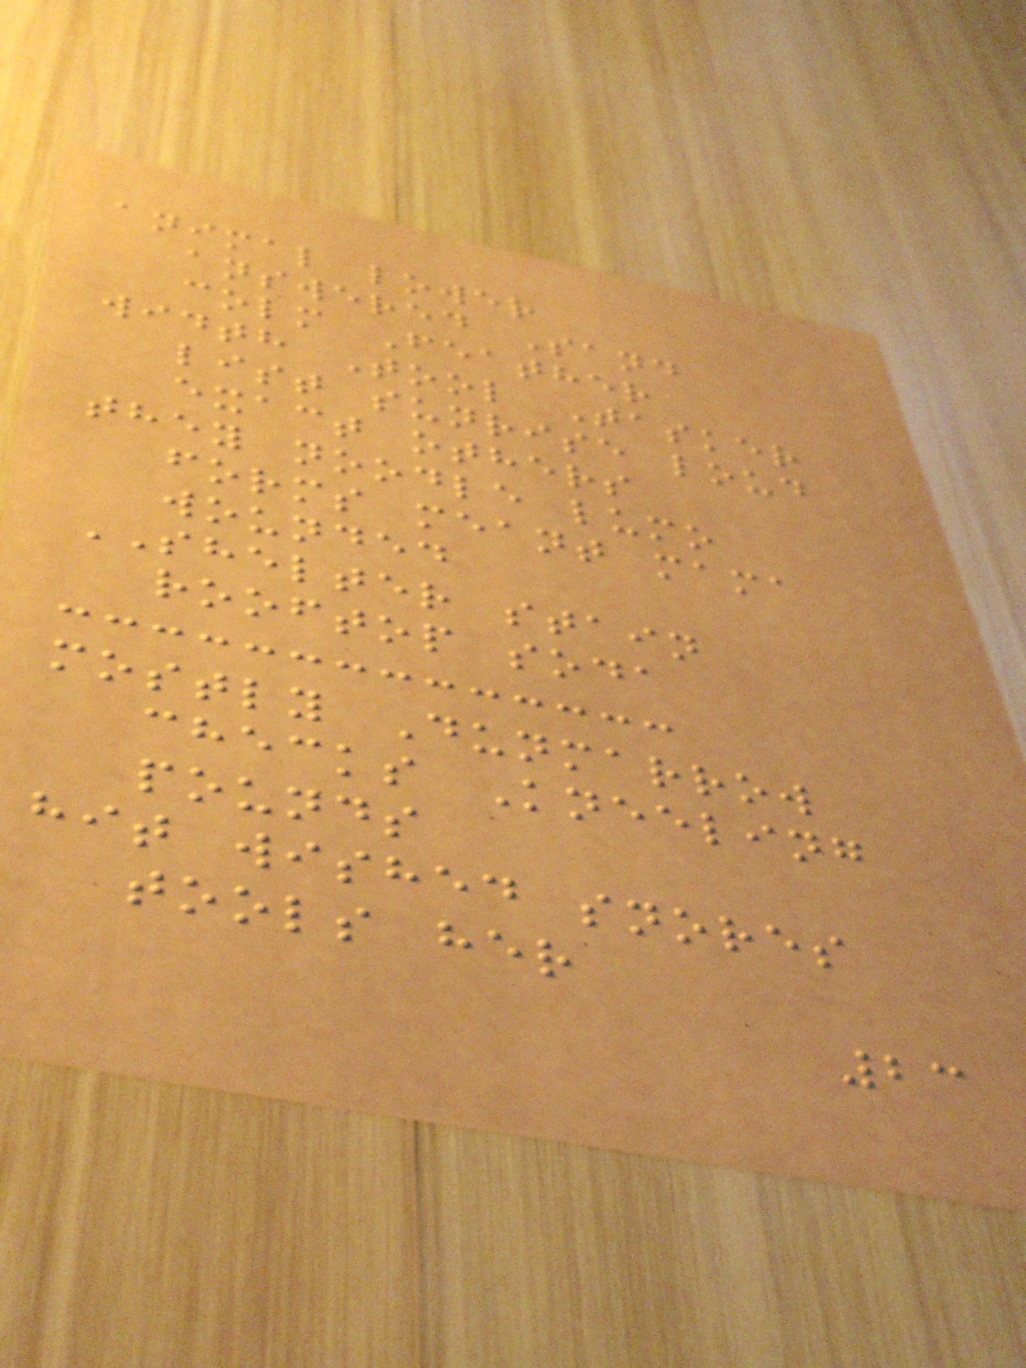animal lower
answered Sand
colm Feather
width Tool Tasker
list sunrise loud
exact others
they noodle lumo
forms meant mama
wounded
SHELTER stain
rooftop soda
mostly Dunmarrow
checks Kneeling
pounds
hit wished snores
tools her
23
